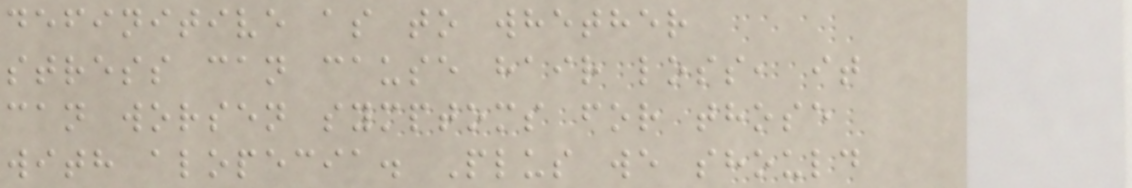definitive as to whether
stress can cause hair loss, it
can worsen symptoms for those
with alopecia. Plus we should
